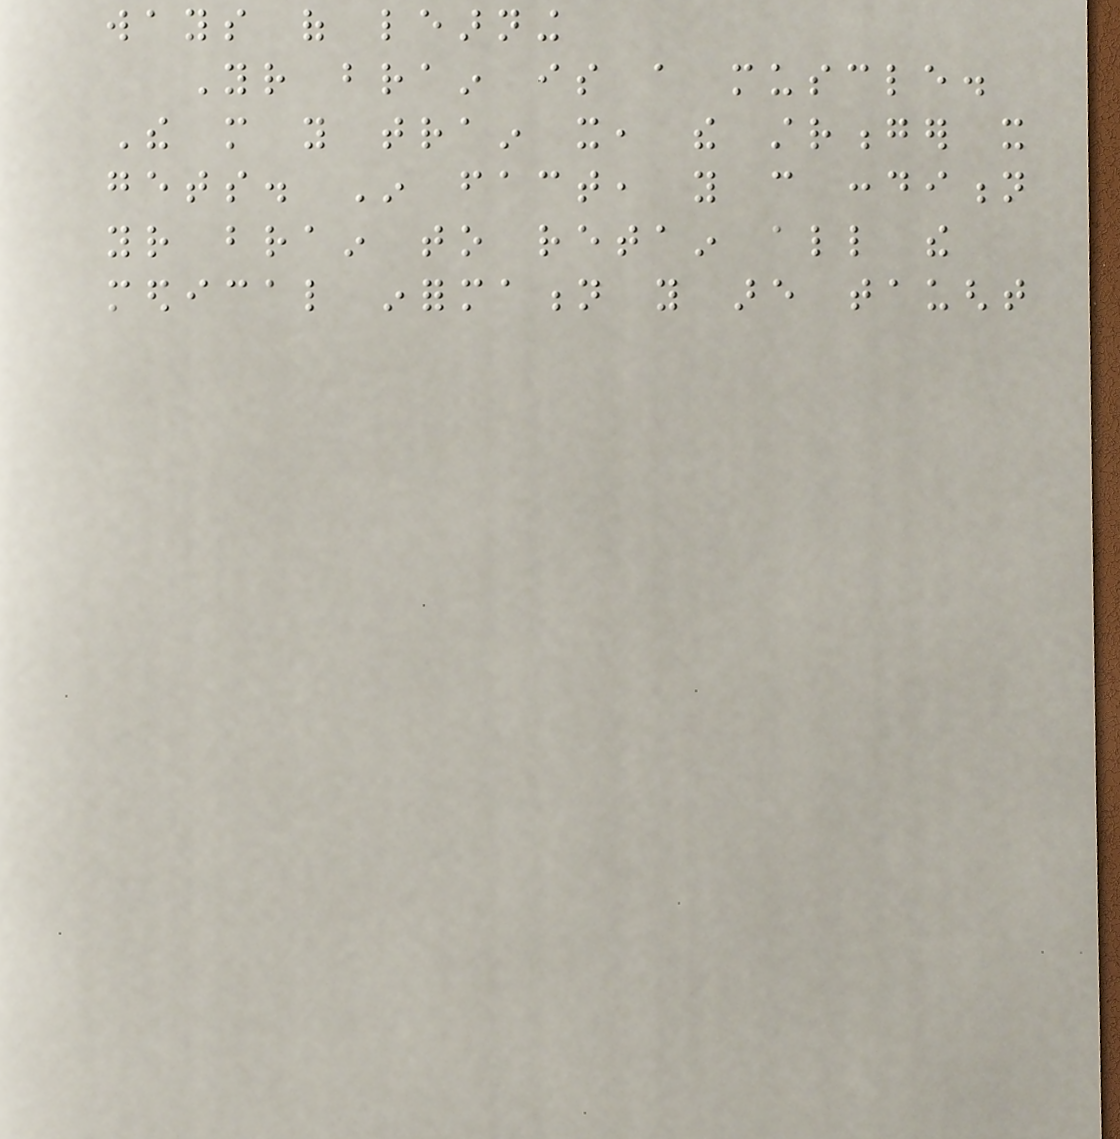ways of learning
Your brain is a muscle.
The more you train it, the stronger it
gets. In fact, you can condition
your brain to retain all the
medical information you are taught
